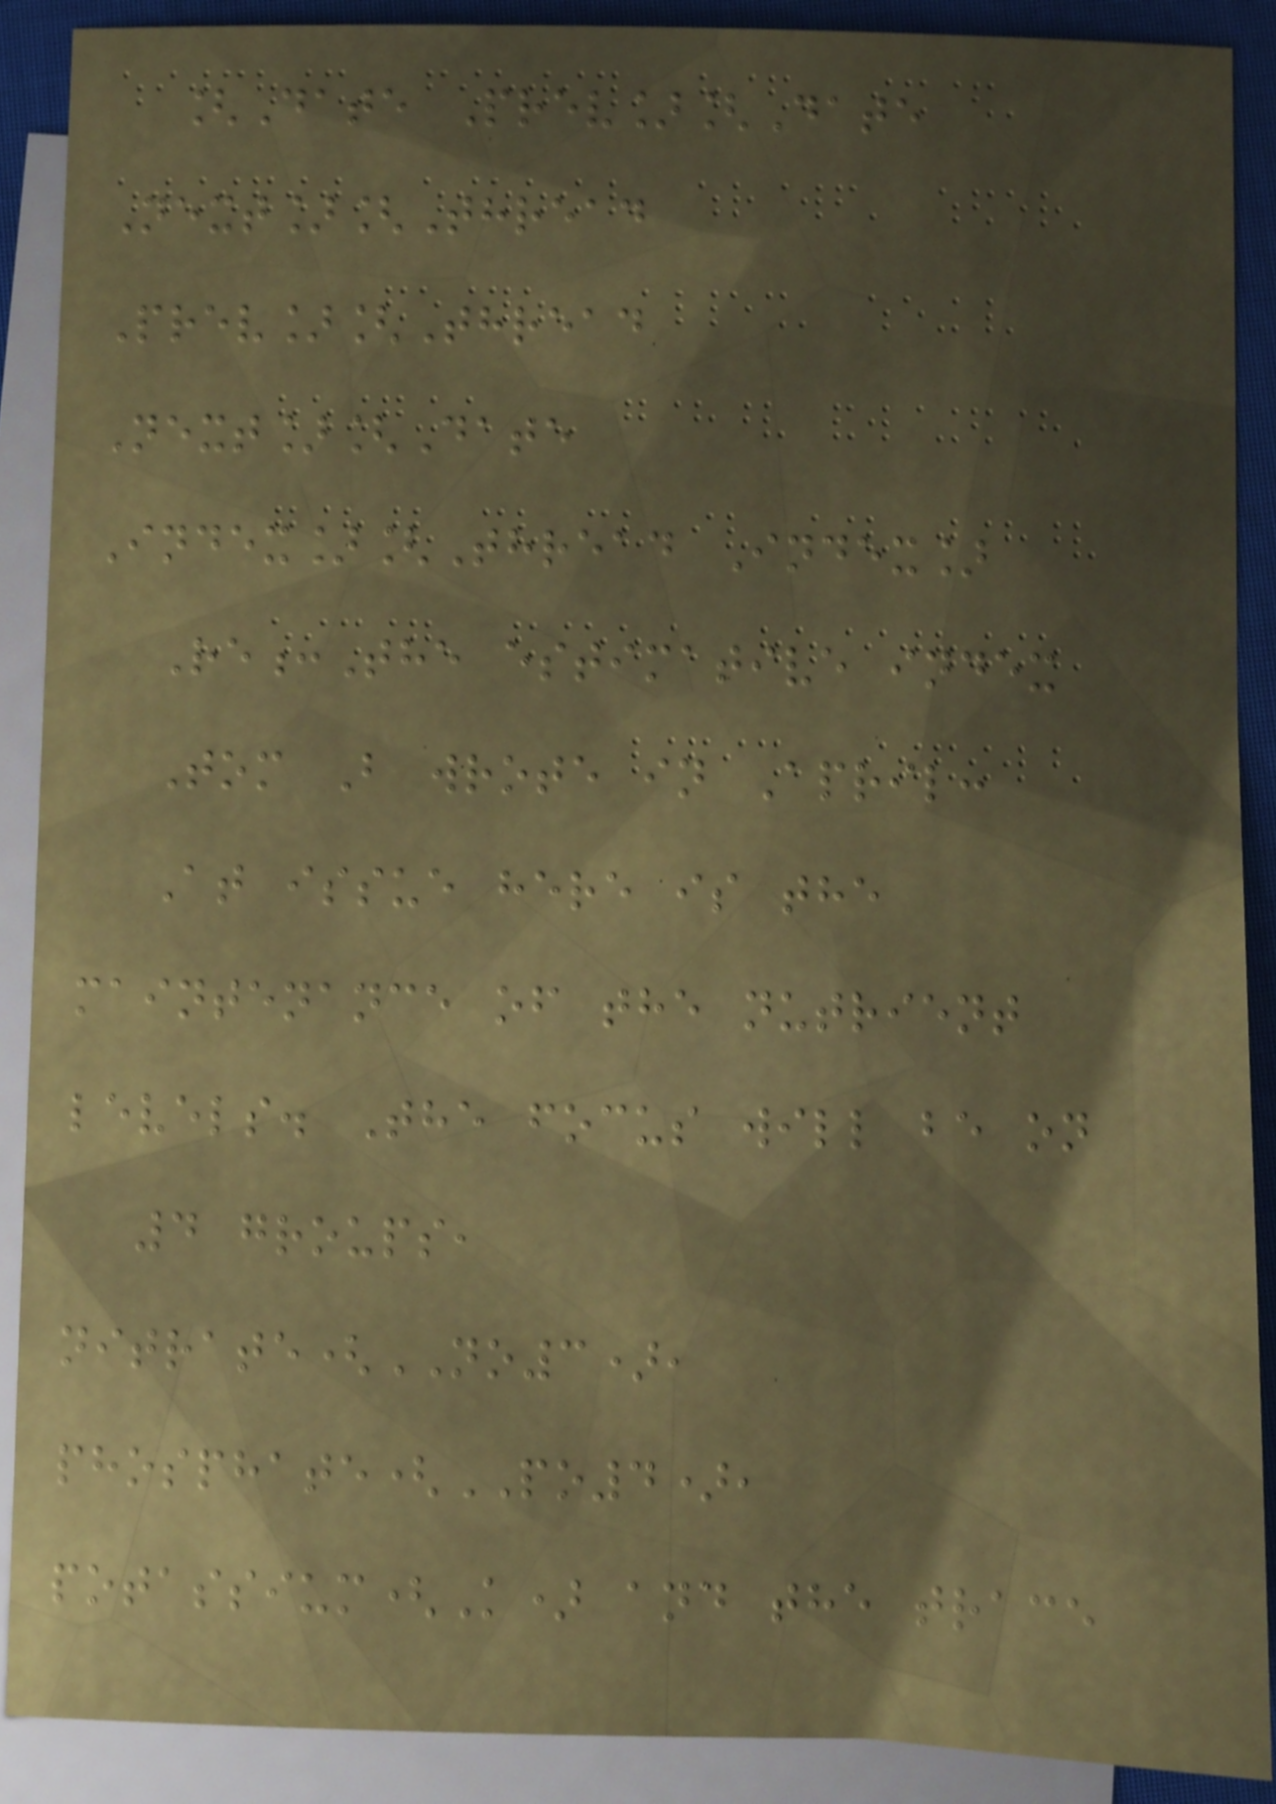[Date Prev][Date
Next][Thread
Prev][Thread
Next][Date
Index][Thread Index]
Re:The estimative index
Tom B wrote in April:
At issue here is the
maintenance of the nutrient
levels. The focus will be on
4 groups,
nitrate(NO3),
phosphate(PO4),
potassium(K) and the trace
